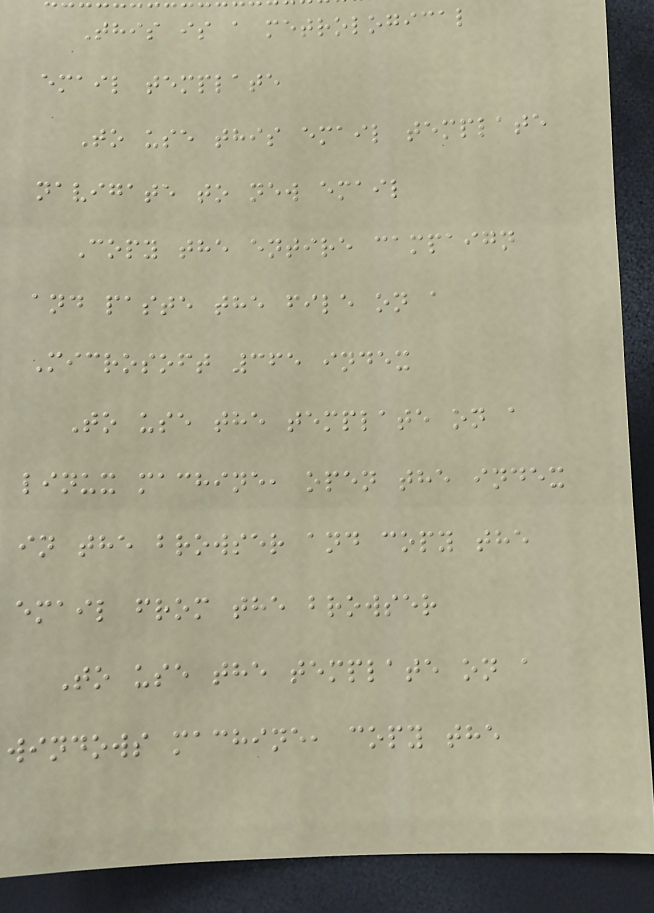This is a metrological
email template
To use this email template
navigate to new email
Copy the entire campaign
and paste the file on a
Microsoft 365 index
To use the template on a
linux machine, open the index
in the browser and copy the
email from the browser
To use the template on a
windows machine, copy the
